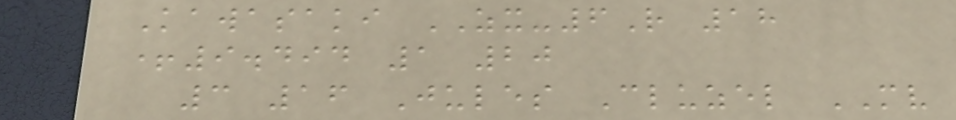Kawasaki ZX-6R 18
+9.494 1 20
3 16 Jules Cluzel MV
